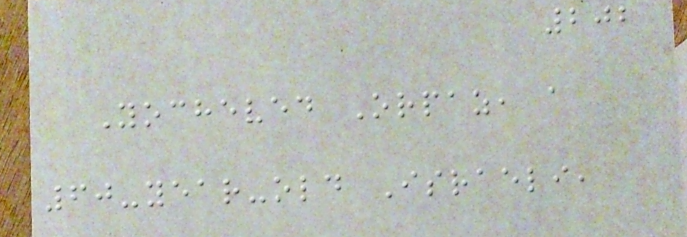202
Yocheved Orpaz, a
60-year-old Israeli,
